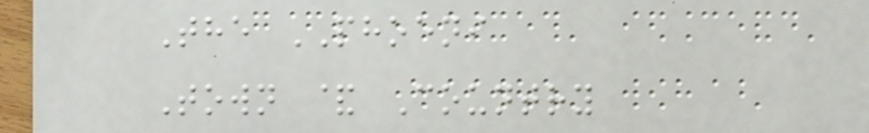The PHOENI
Town & Country
